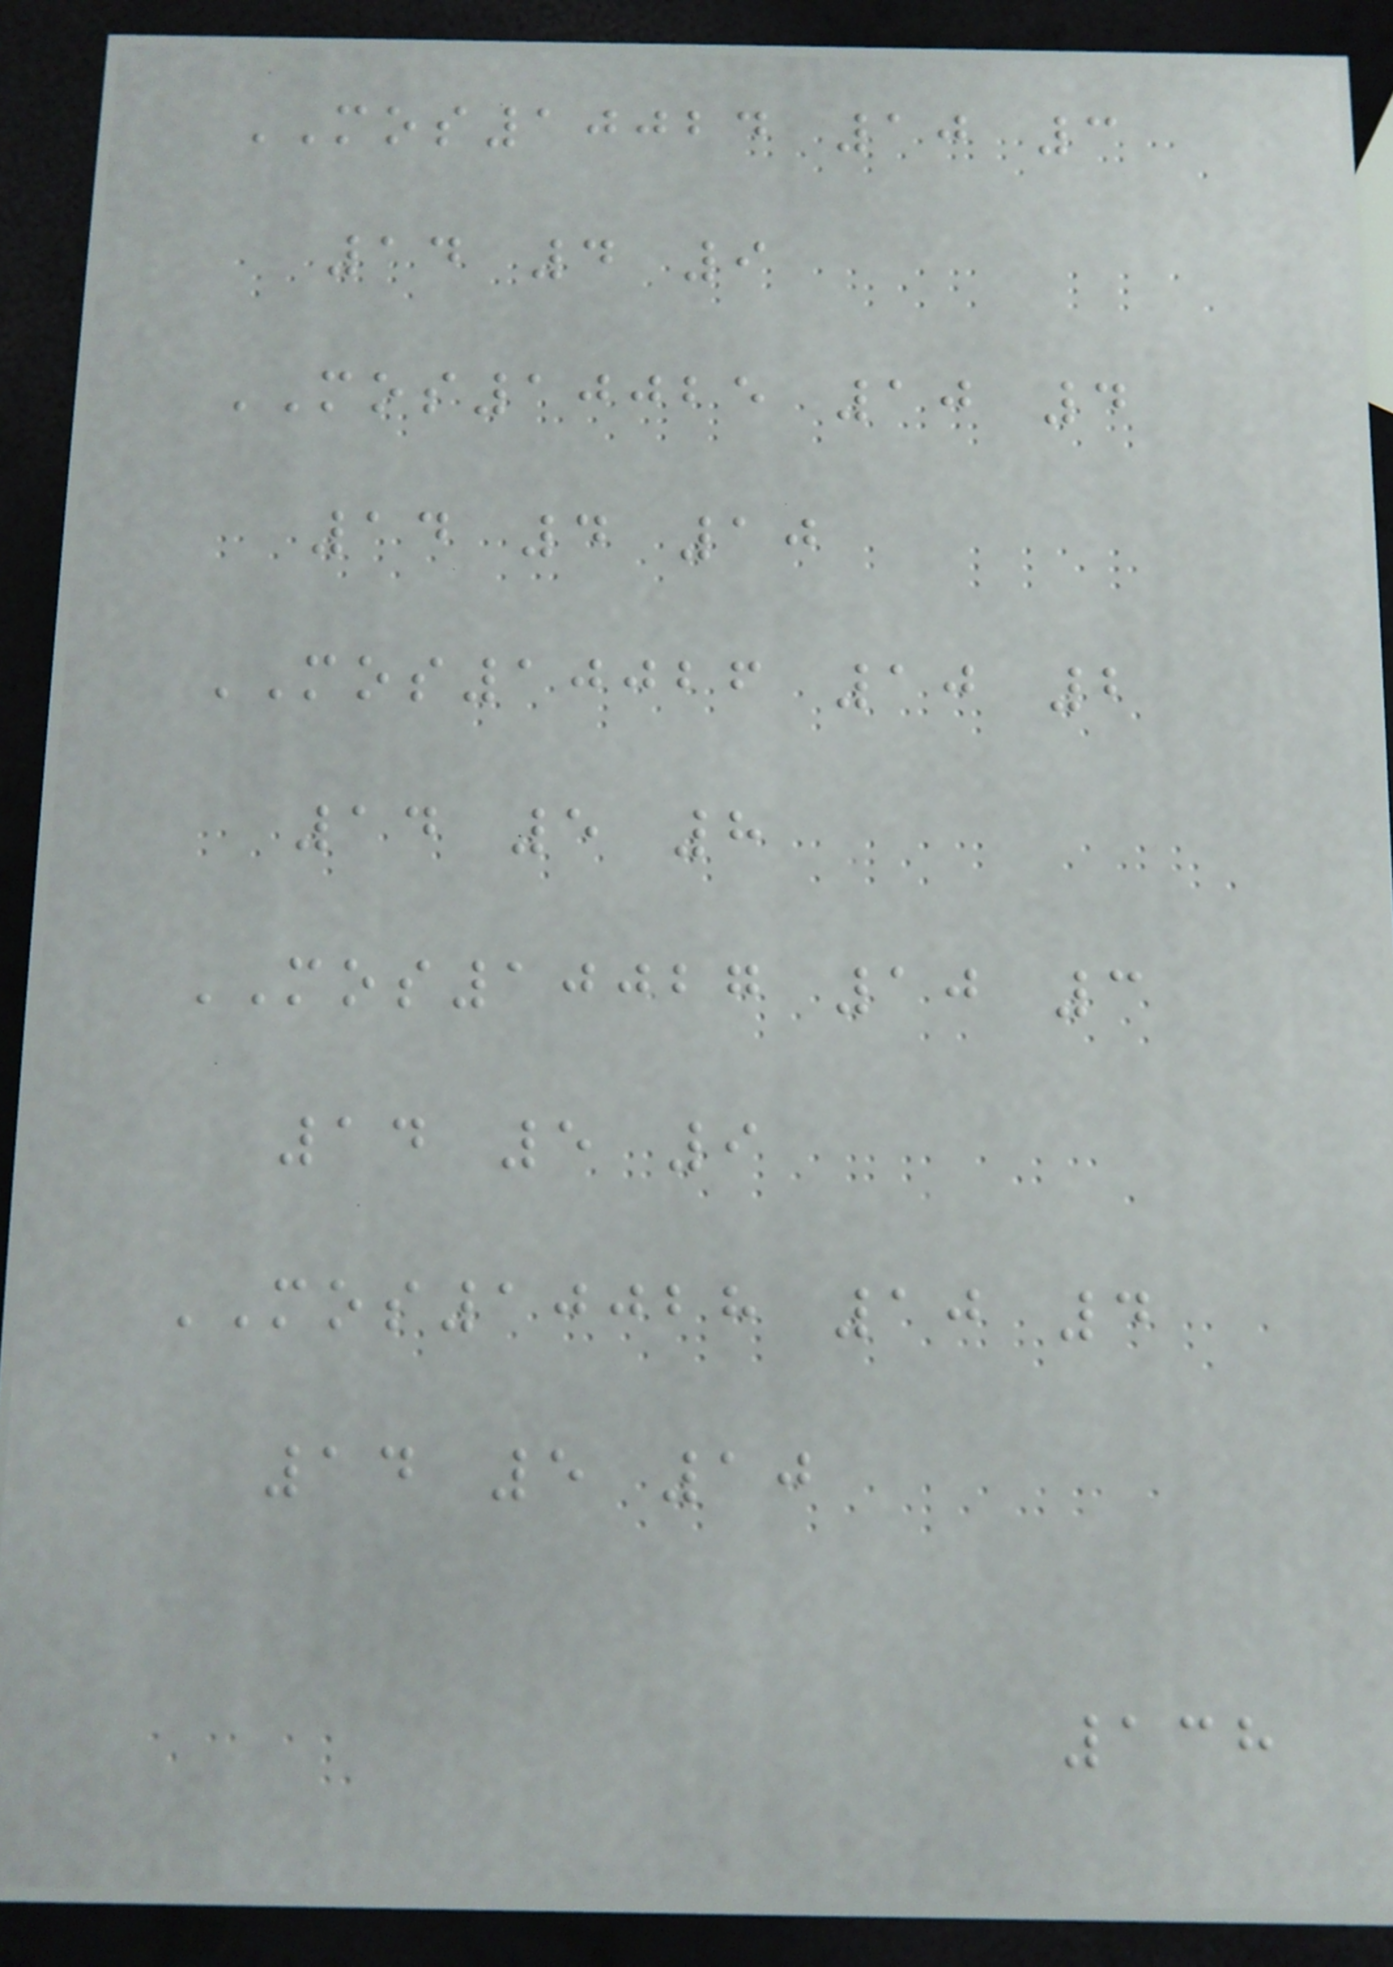MOS10024 10 3
14 4 9
MOS10025 10 4
14 4 10
MOS10026 10 2
14 5 8
MOS10027 10 3
14 5 9
MOS10028 10 4
14 5 10
138
